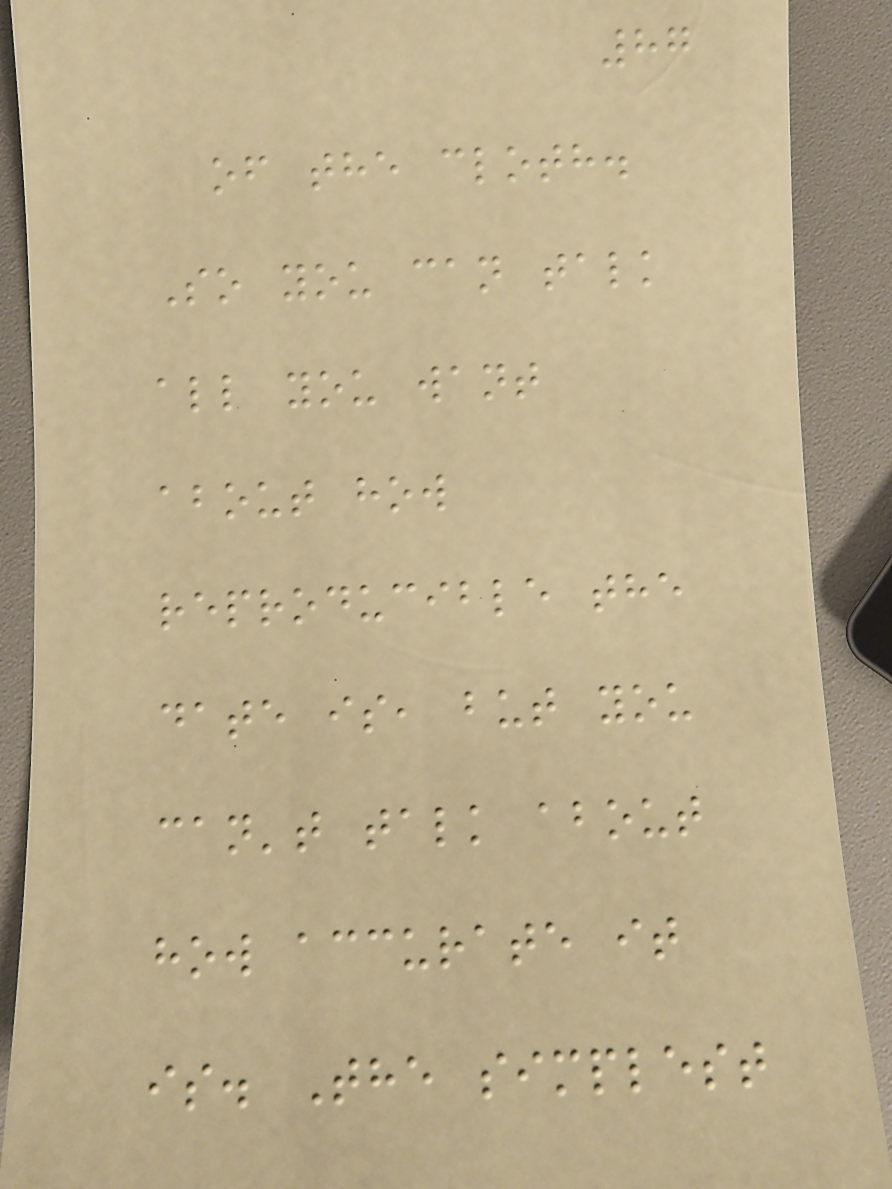87
of the cloth.
So you can talk
all you want
about how
reproducible the
date is, but you
can't talk about
how accurate it
is. The simplest
